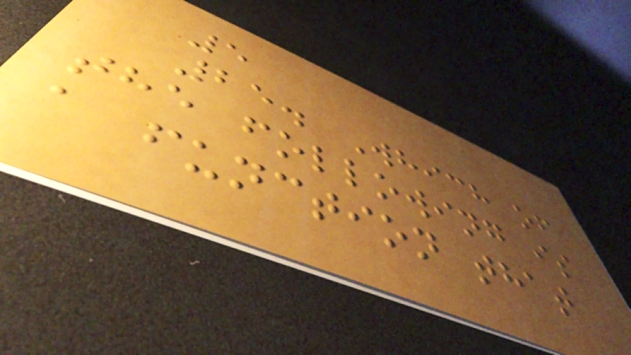5
25. Which of
the following is
a function that
